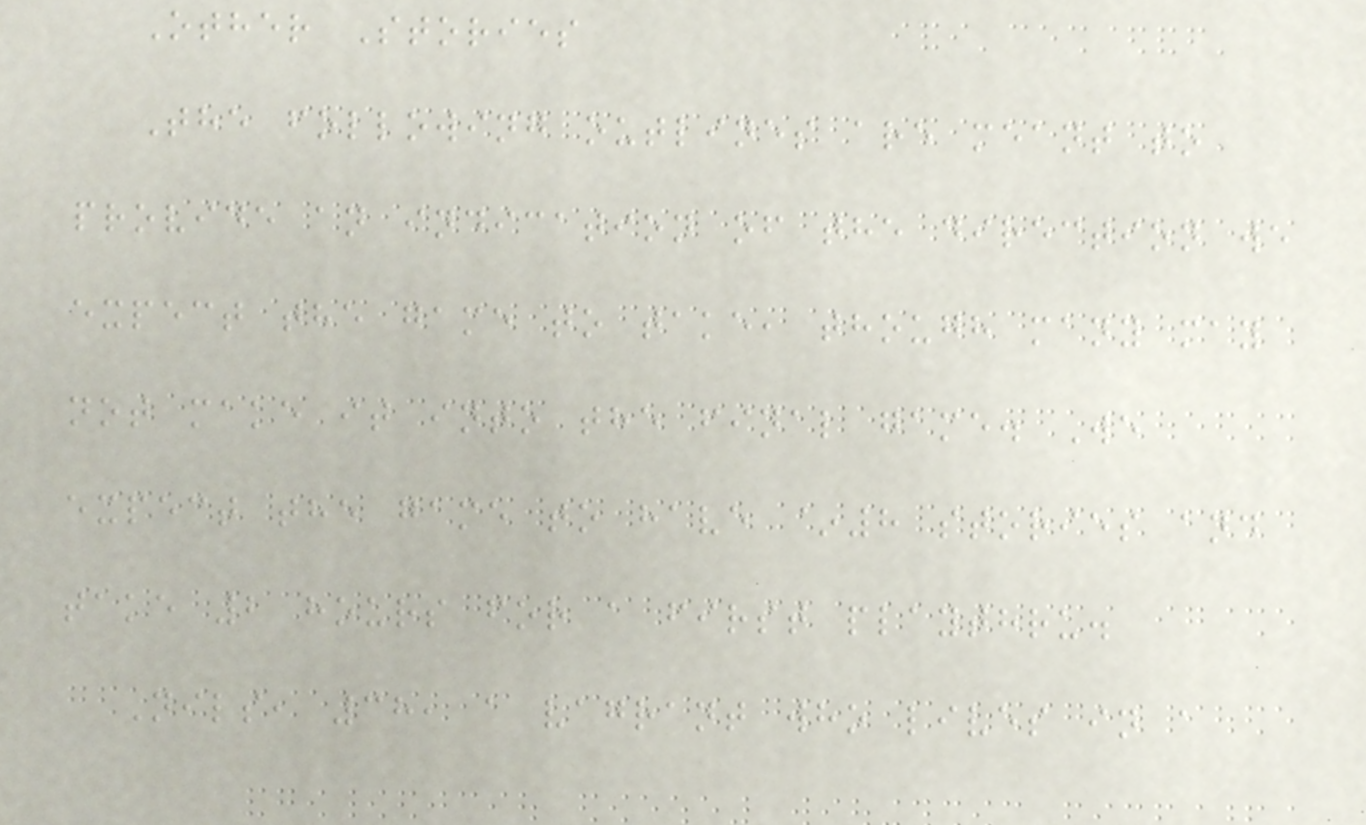Other Stories
The following outlines are meant to
provide an indication of the direction we
expect the game to take, though many may
not make it into the final game. We
expect the game to have ~8 stories and
take 2 hours for a first playthru.
Nils, 38, a vagrant who lives in a
